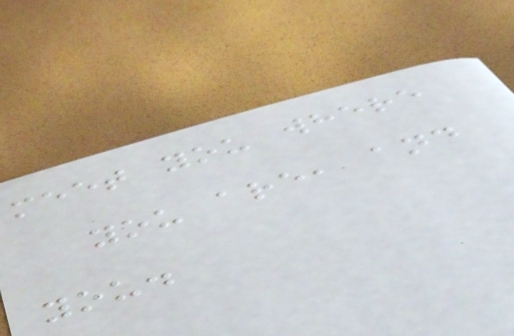meet you where
you are, and
you.
